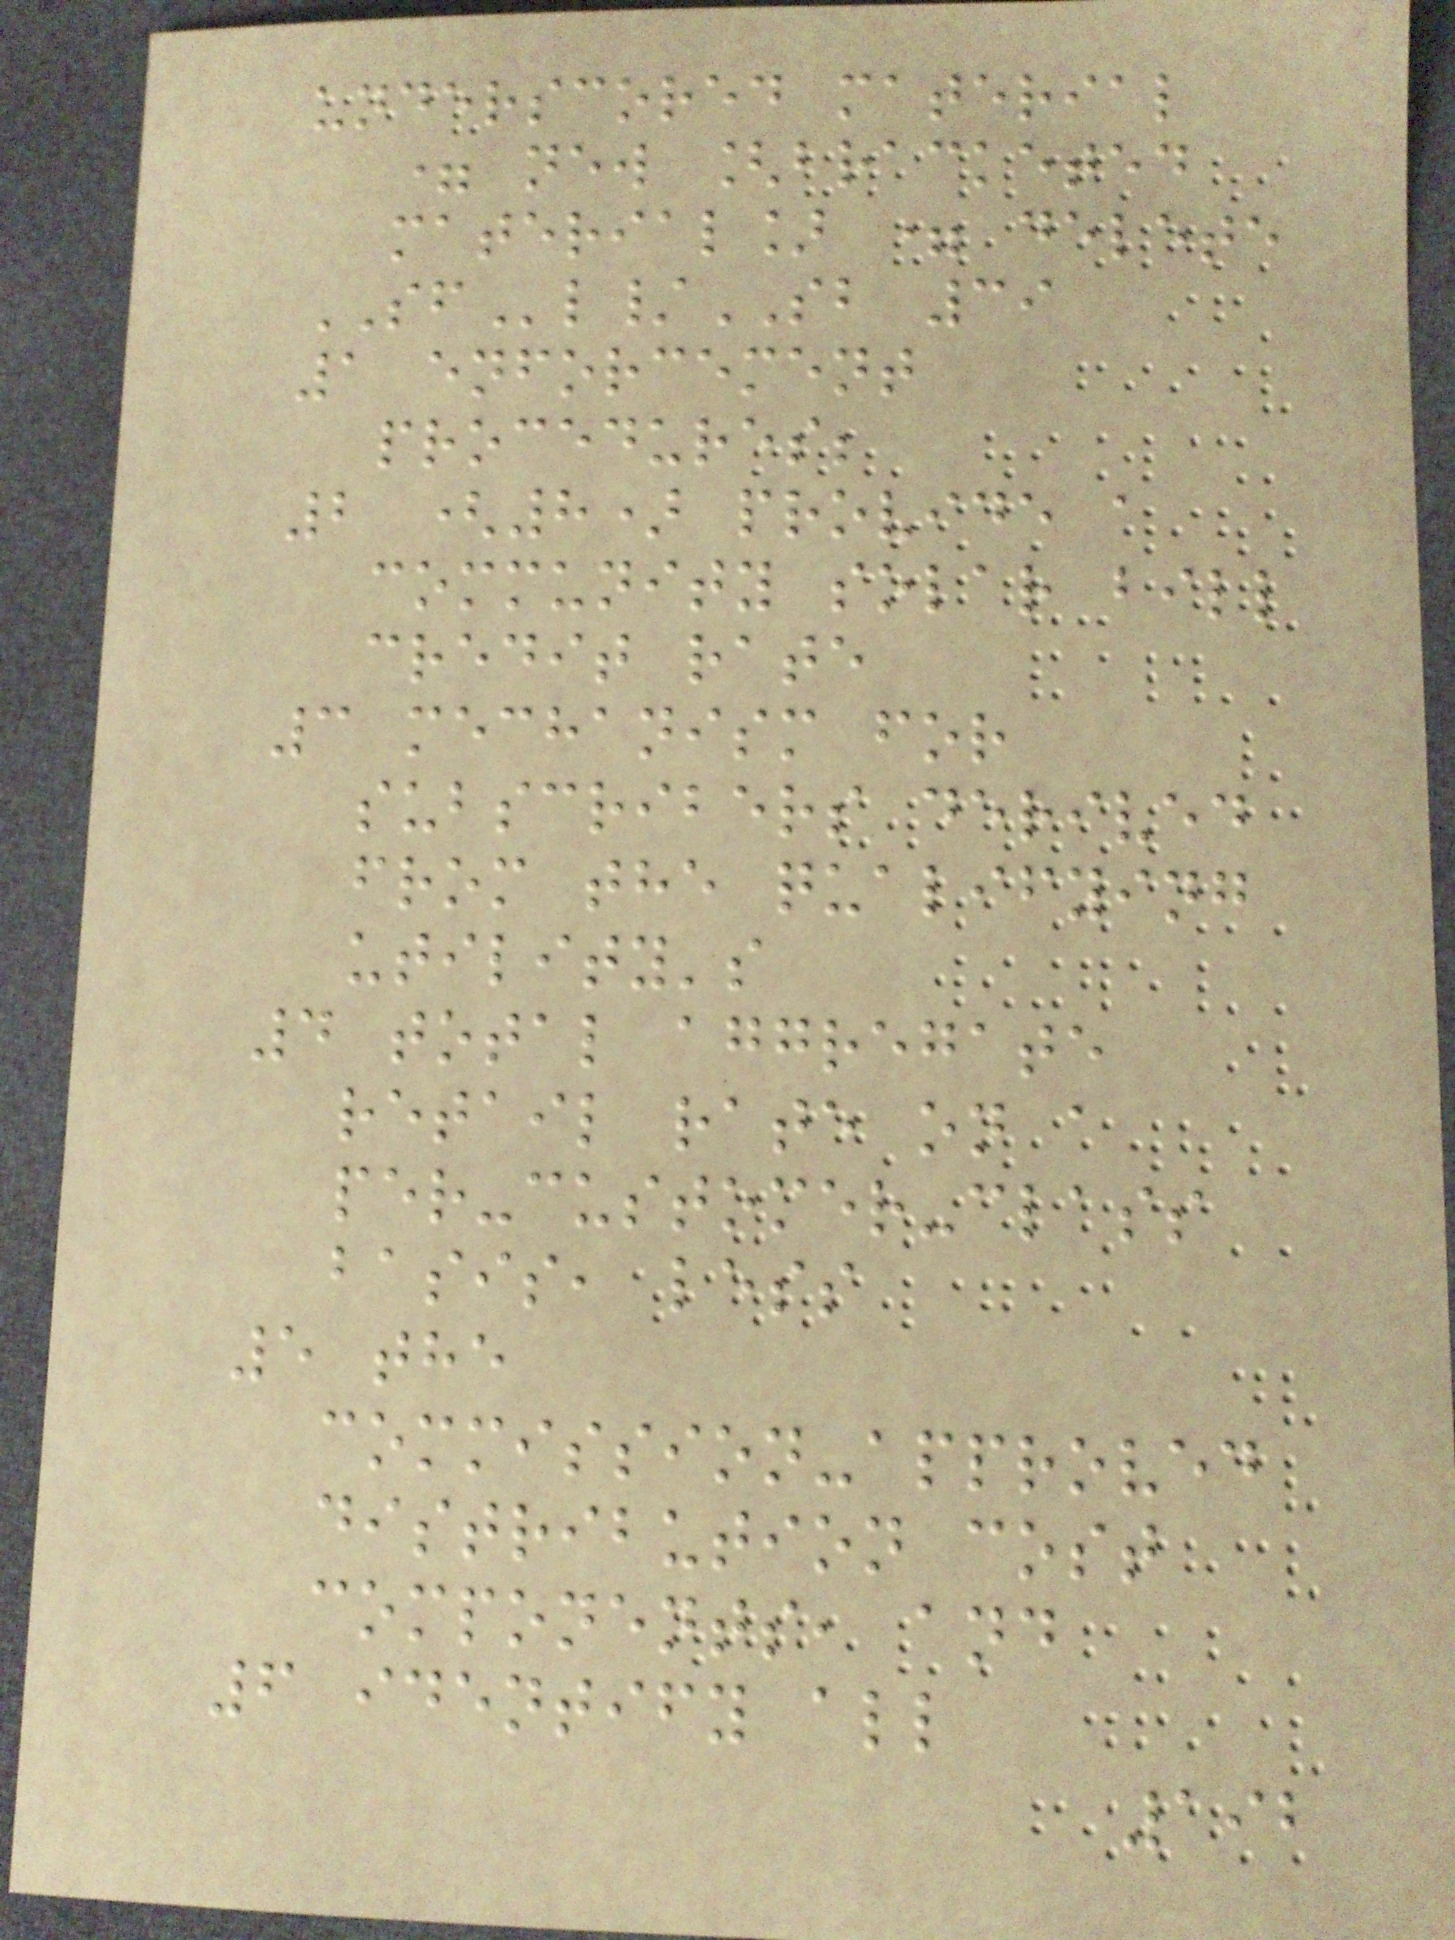underscored material
= new [bracketed
material] = delete
SFl/SB 39
1 enforcement
procedures;
2 (8) provide a
community solar bill
credit rate
3 mechanism for
subscribers derived
from the qualifying
utility's
4 total aggregate
retail rate on a
per-customer-class
basis, less
5 the
commission-approved
distribution cost
components, and
6 identify all
192
